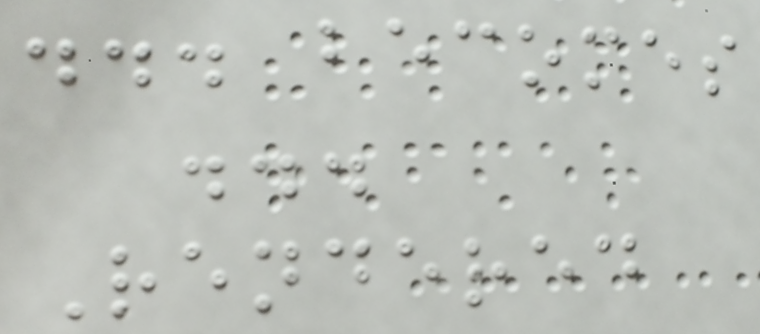... becomes
...
Rendered
